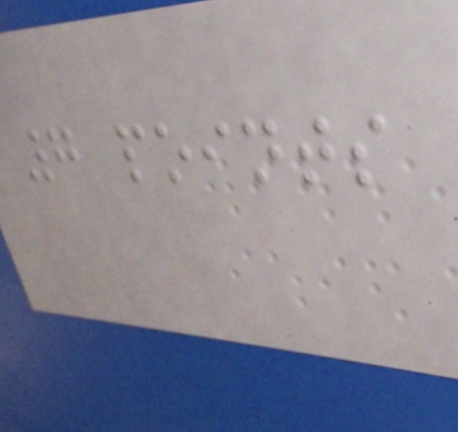7 points
